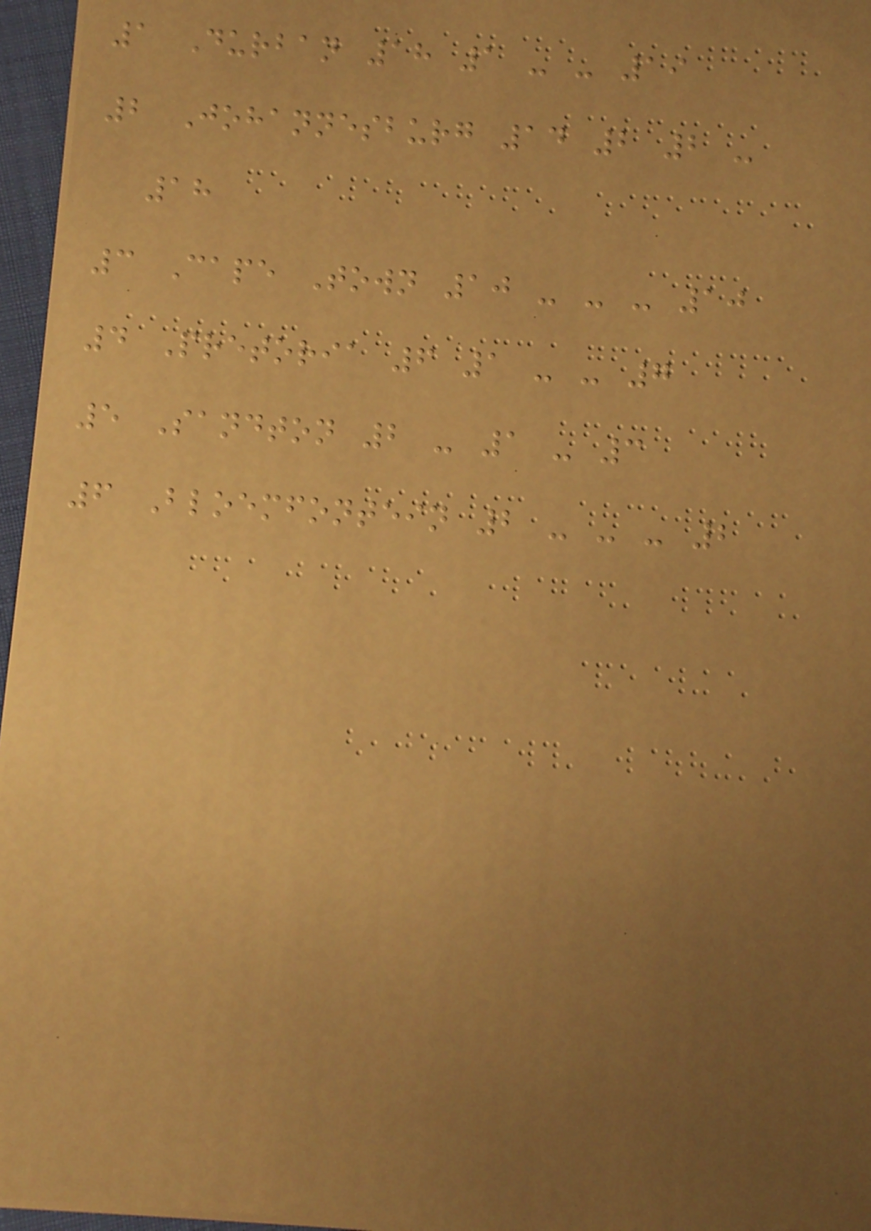1 Durban 18 1 - - 19
2 Johannesburg 14 2 2 -
18
3 Cape Town 10 - - - 10
4 Pretoria 6 1 - - 7
5 Sandton 2 - 1 - 3
6 Bloemfontein 2 - - - 2
